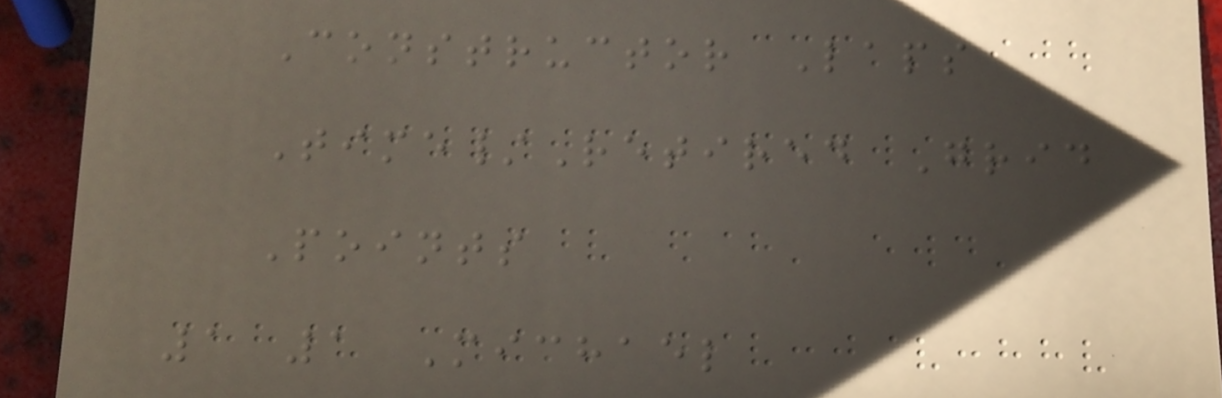Constructor Laps
Time/Retired Grid
Points
1 1 Michael
